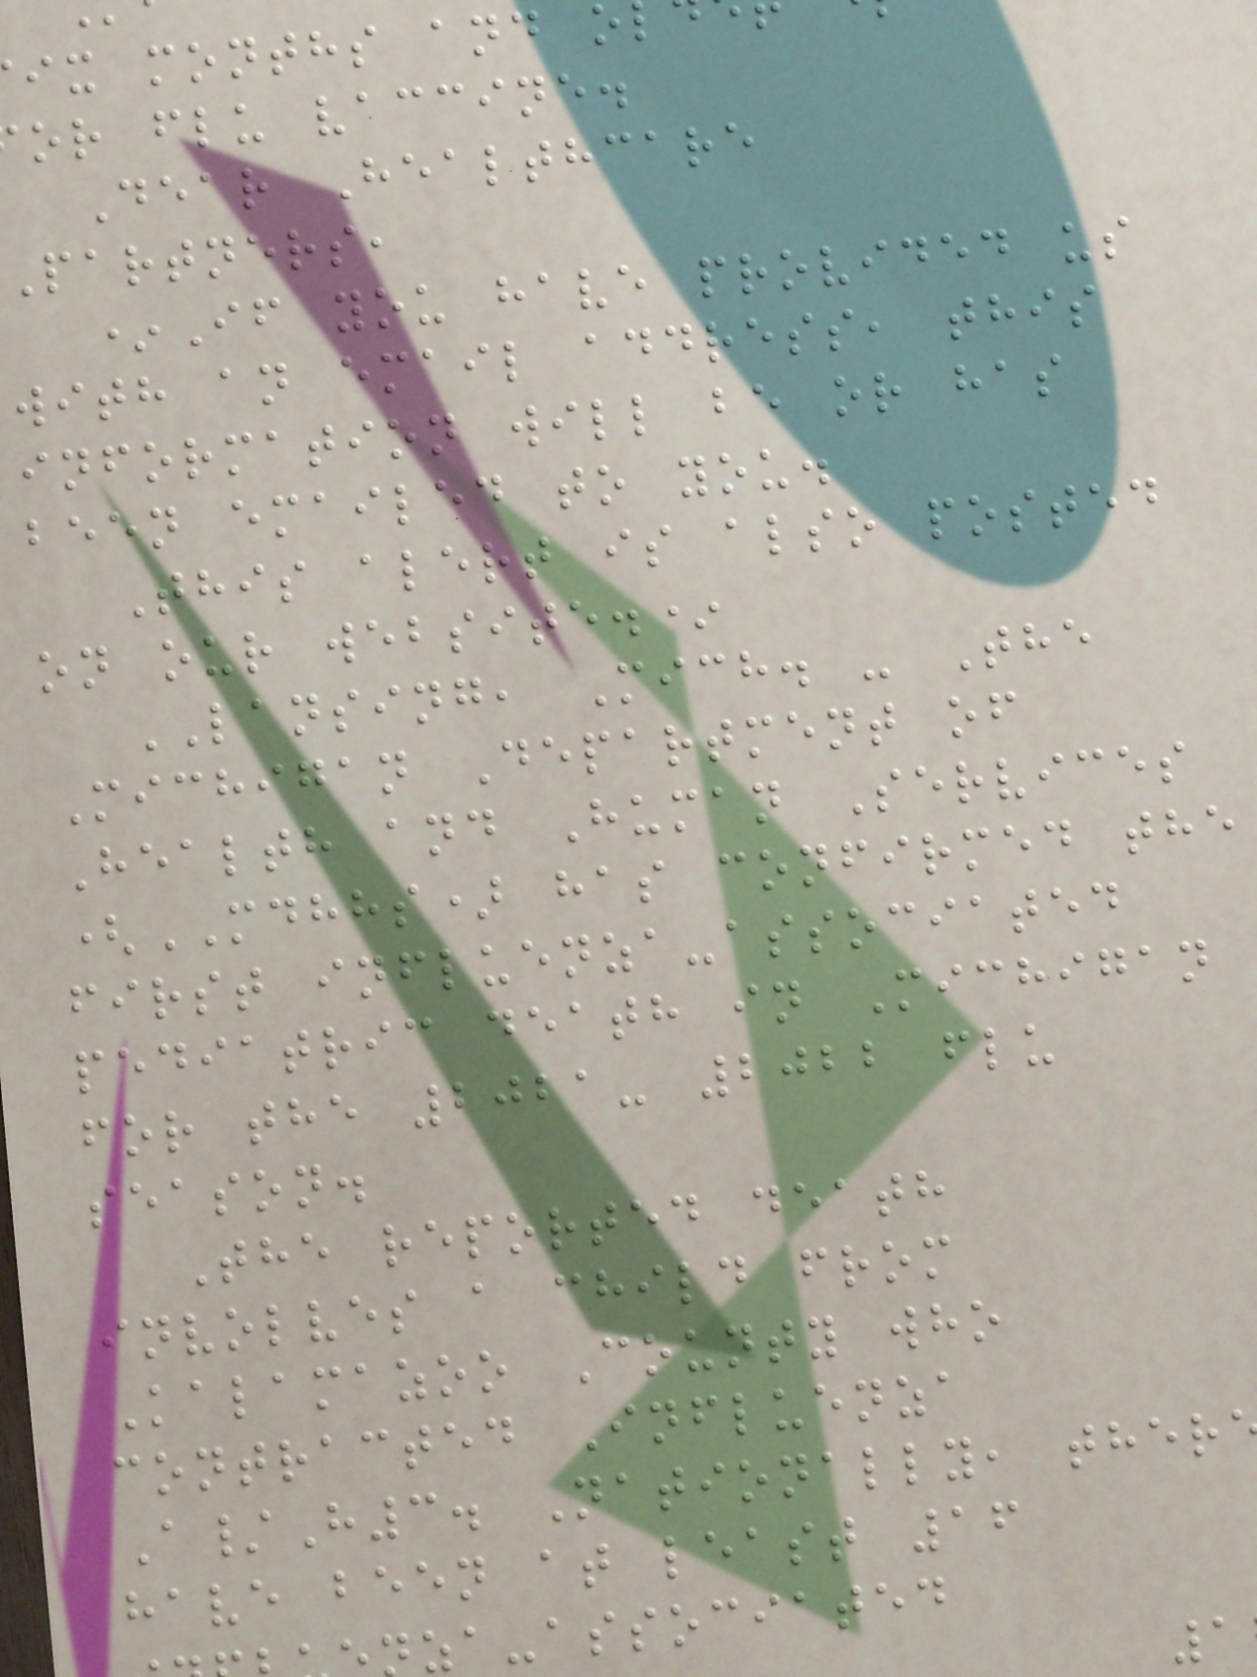ix months and o
or flu vaccine.
Dear Healthcare
Partners,
*If you have provided us
with an email address, this
information will be or has
been emailed to you.
This alert is also posted
on our website.*
LANSING, Mich. - The
Michigan Department of
Health and Human Services
(MDHHS) has confirmed the
first influenza-associated
pediatric death in Michigan
for the 2021- 2022 flu
season.
The reported death
involves a child from
Kalamazoo County who
contracted Influenza
A/H3. Nationally, ther
have been at least 16
za-associated
